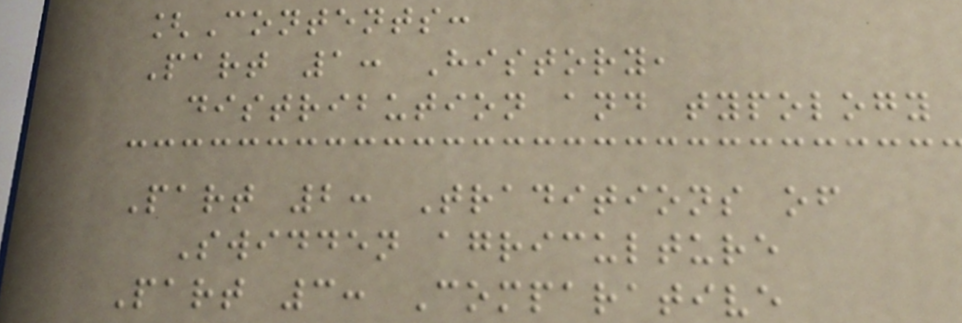[Contents:
Part 1: History,
distribution and typology
Part 2: Traditions of
Swidden agriculture
Part 3: Comparative
